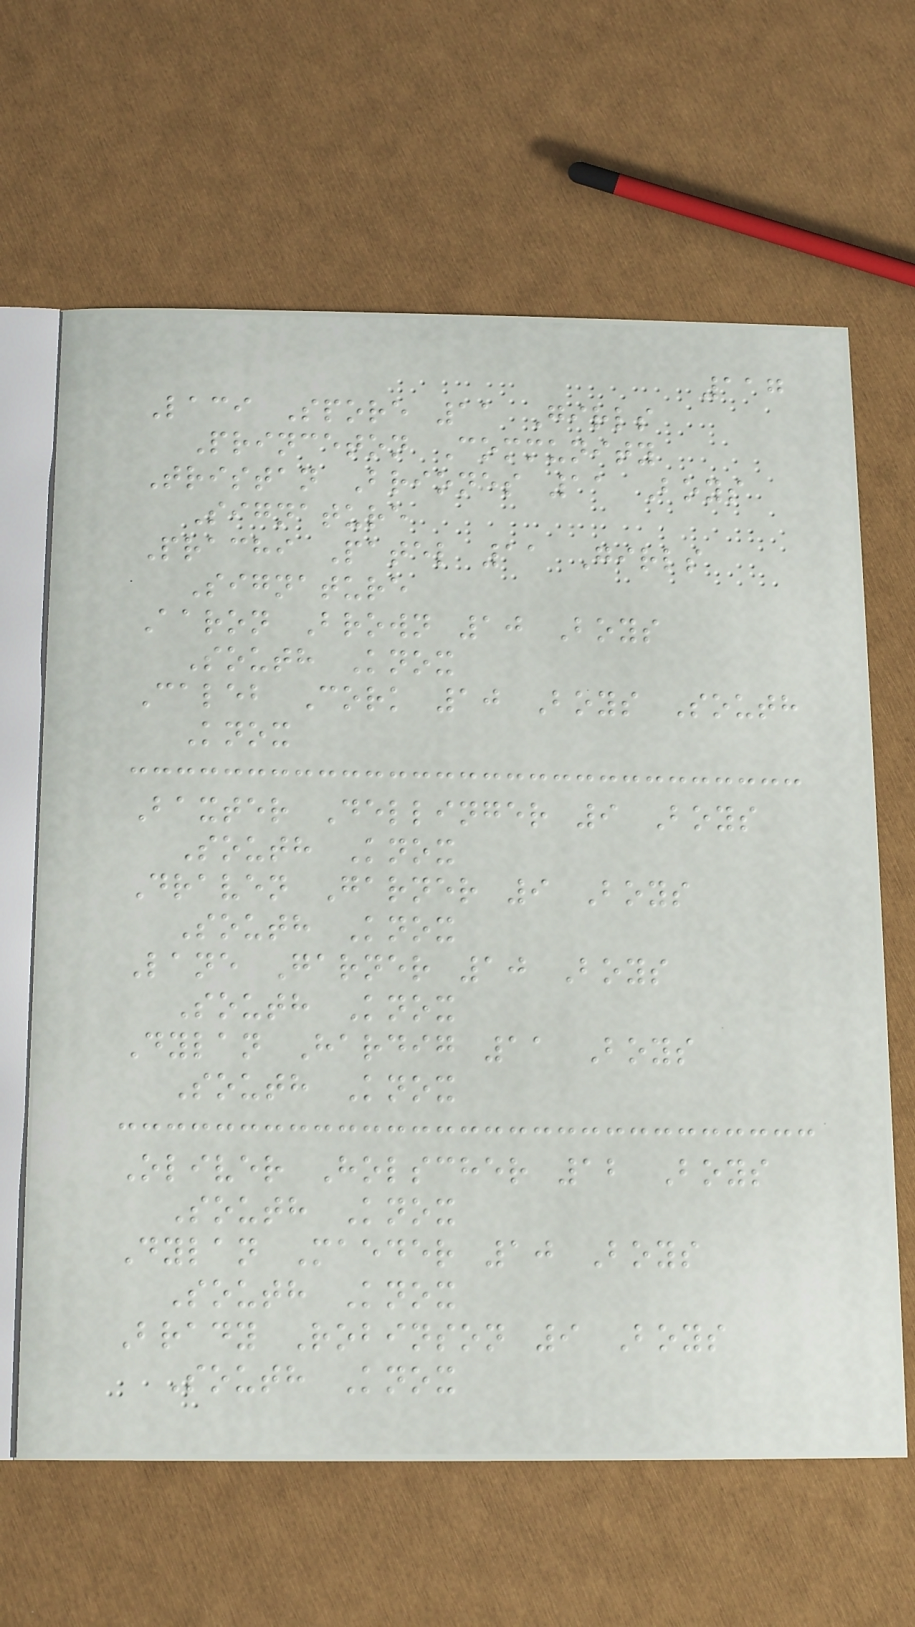117
Laci Spore 11 Girls
Princeton Community
Tristan Briones 11 Boys
Signature
Prachi Patel 11 Girls
Signature
Aaron Brown 10 Boys
South Knox
Caleb Cork 10 Boys South
Knox
Baxter Dellinger 9 Boys
South Knox
Draven Garner 9 Boys
South Knox
Lane Garner 10 Boys
South Knox
Dylan Hardig 11 Boys
South Knox
Oliver Holscher 12 Boys
South Knox
Dylan Maeder 10 Boys
South Knox
Brady Robinson 9 Boys
South Knox
